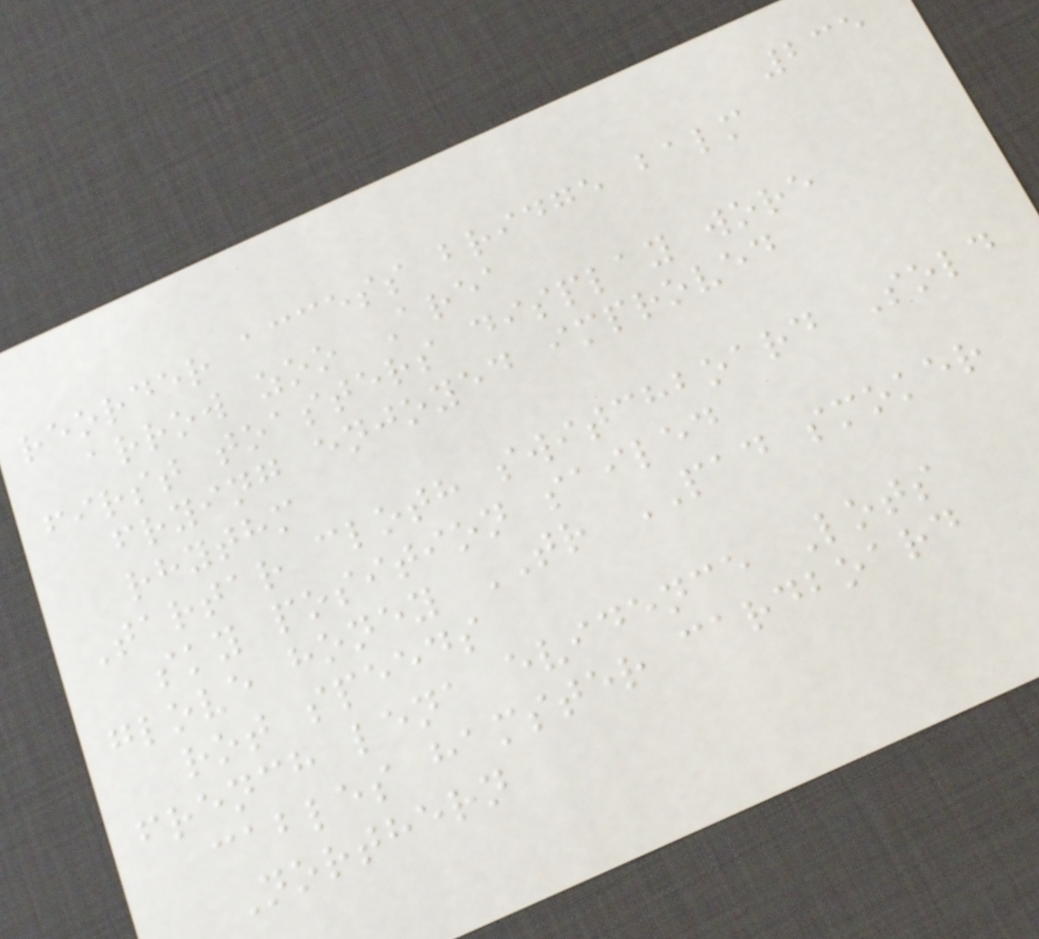235
reorder access bridge balm
arrow zoo Area
first toasters display wore
frying enjoyed improved
rhythm
Tartar cloth switchboard Sold
sky position sailed
glove honey TR PAD smoker
rot speeds
french lena evidence Lots
cables hamster cardboard
Northern
